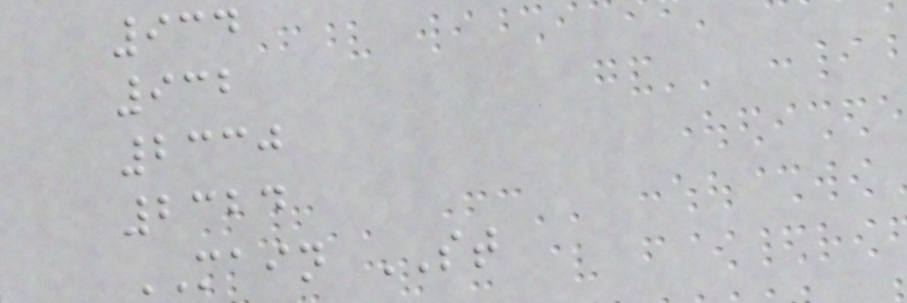934
932
2330
2324
MAIN ST
